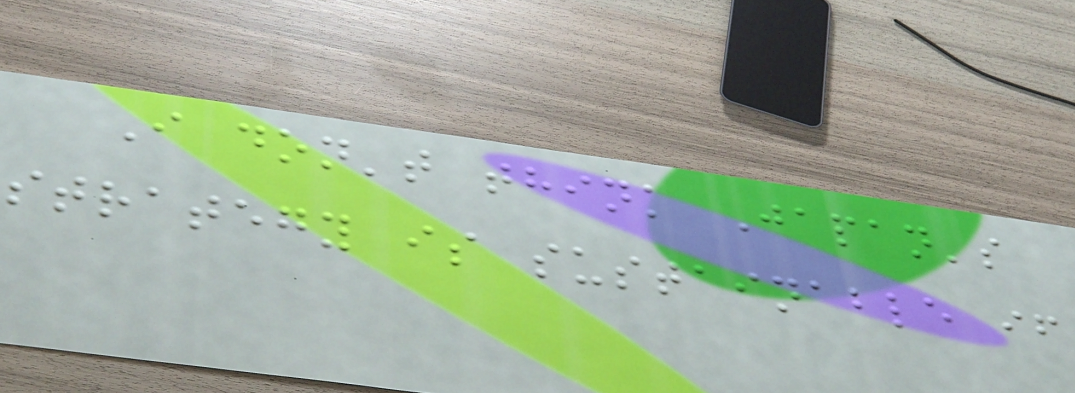I don't think Japan's
strategy is sustainable if
